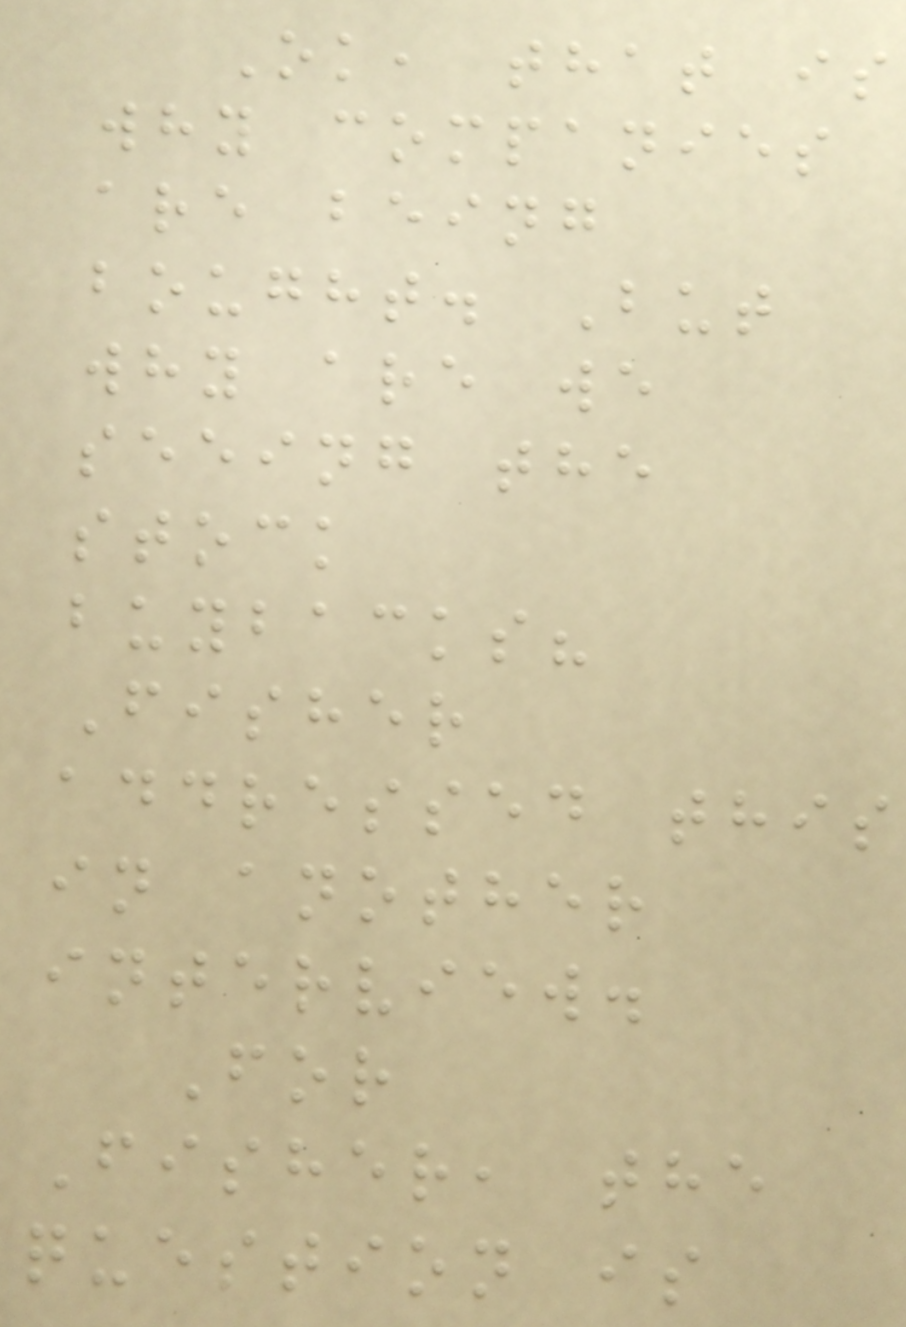Ok, that is
why companies
are being
bought. But
why are we
seeing the
stock
buybacks?
Fisher
addressed this
in another
interview.
For
Fisher, the
question is
